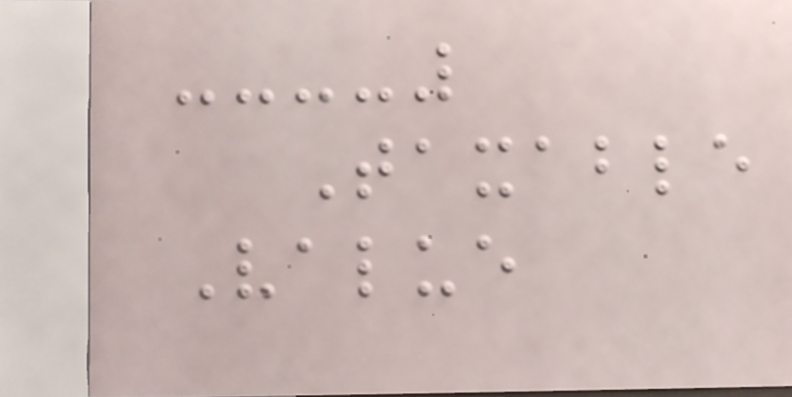Taxable
Value
